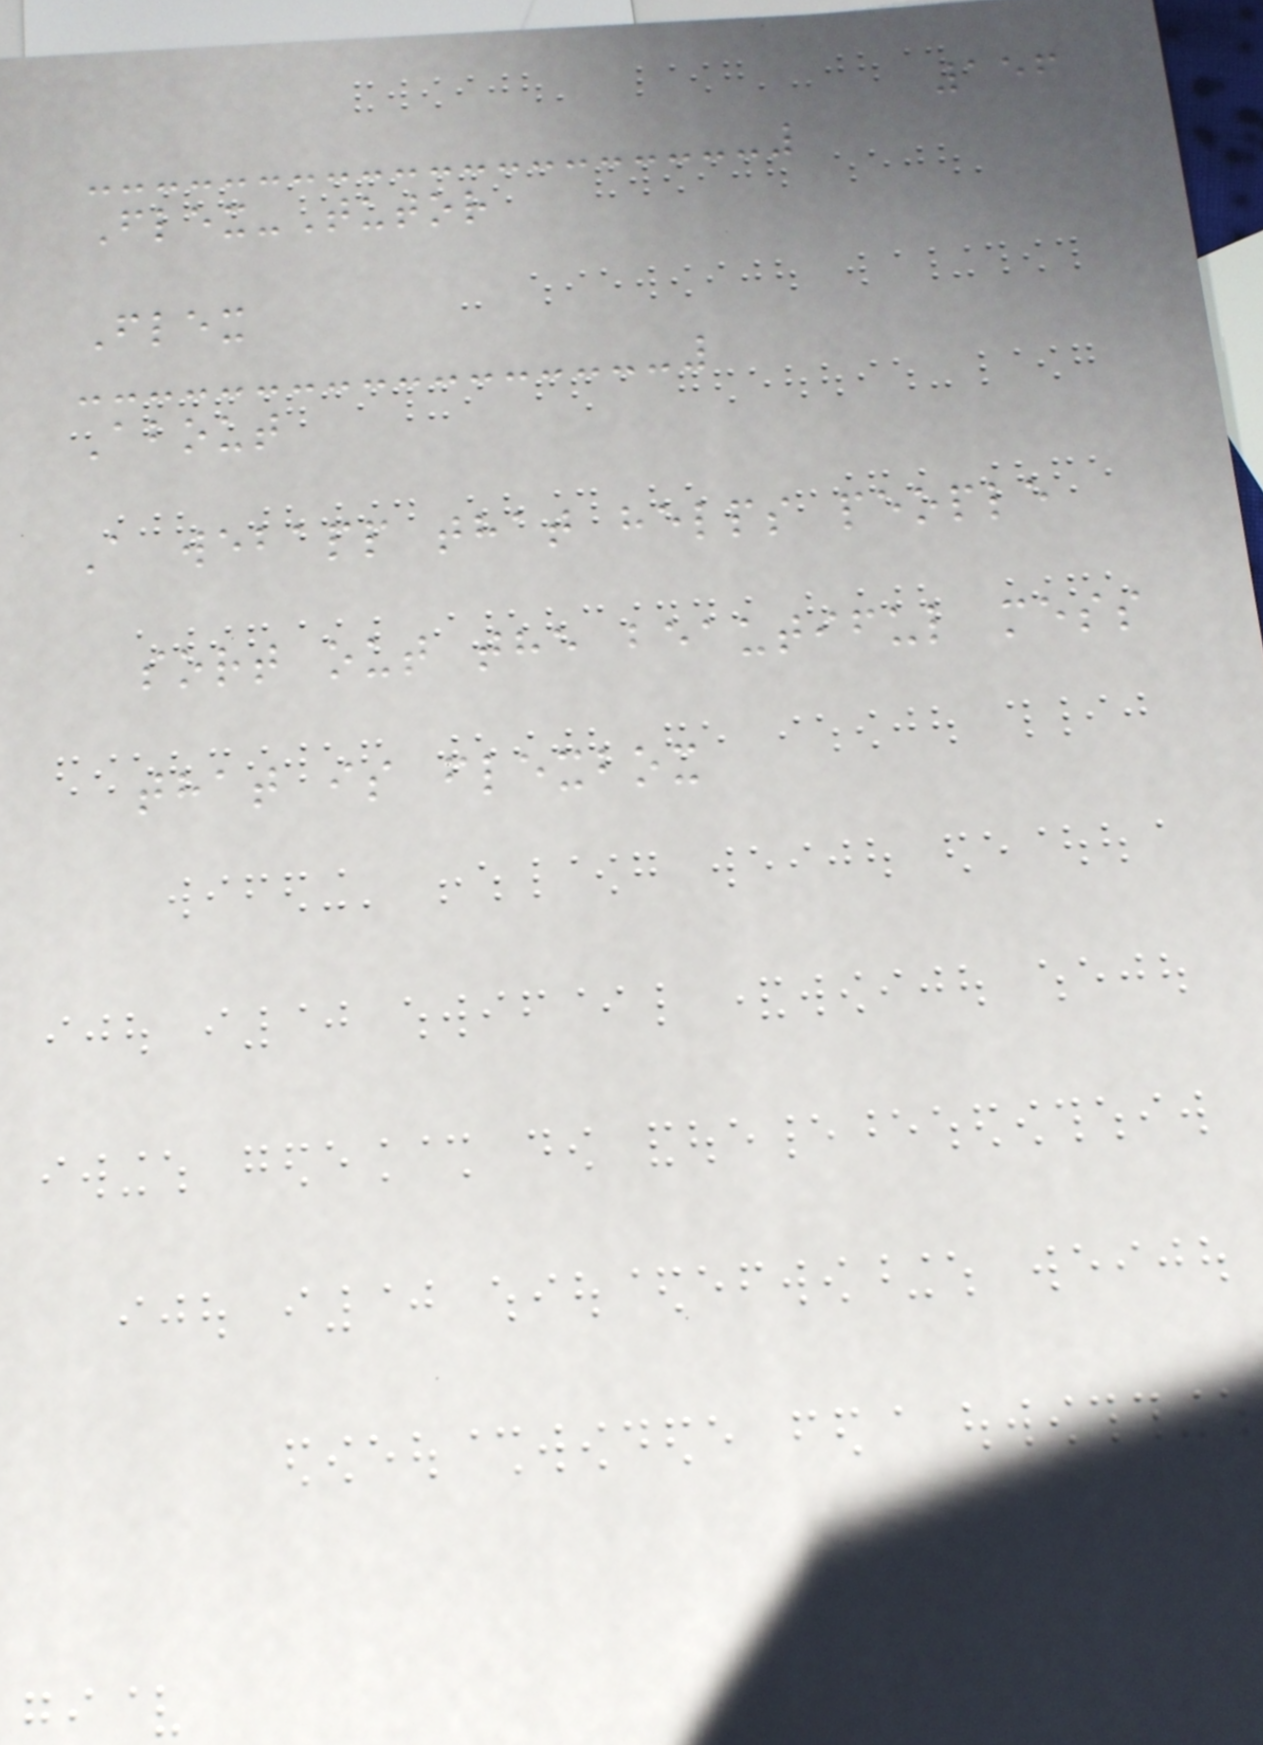156
Flex-Tutor
Flex
About
A webapp that helps people
sort out the beautiful mess
that is flexbox
